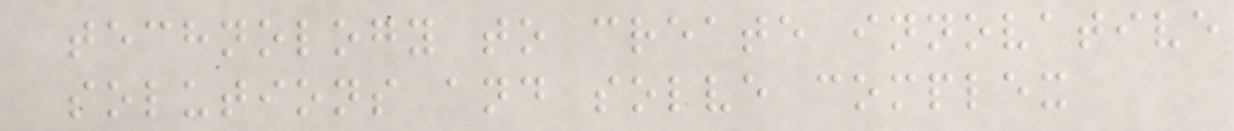technology to create innovative
solutions and solve complex
